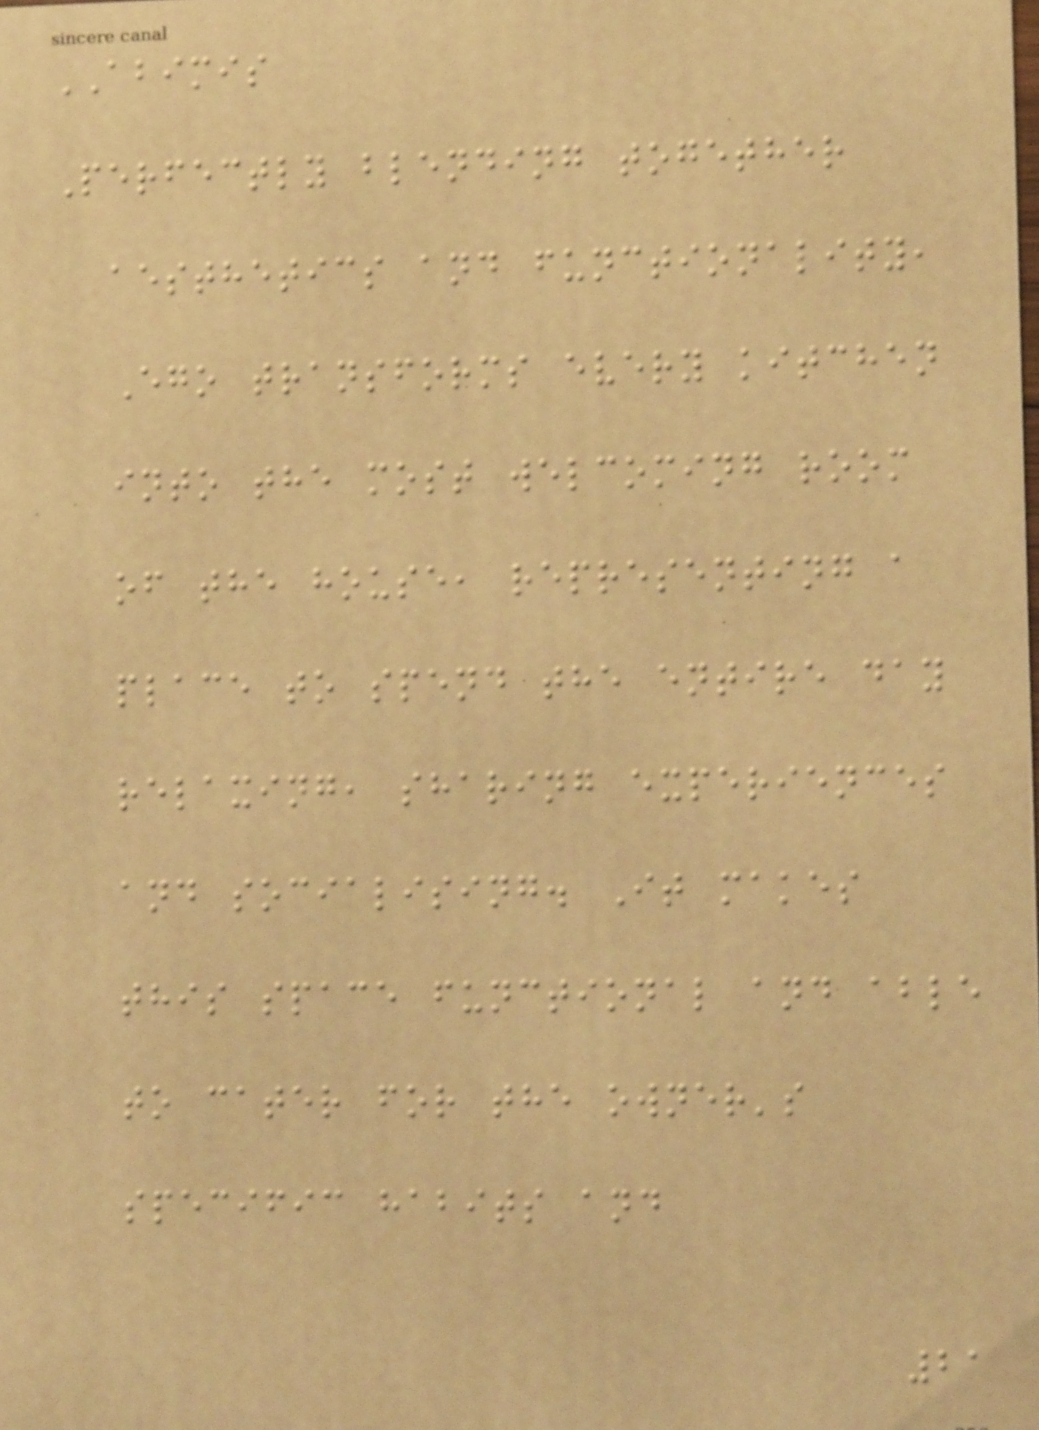ABIMIS
Perfectly blending together
aesthetics and functionality,
Ego transforms every kitchen
into the most welcoming room
of the house, representing a
place to spend the entire day
relaxing, sharing experiences
and socialising. It makes
this space functional and able
to cater for the owner's
specific habits and
21
